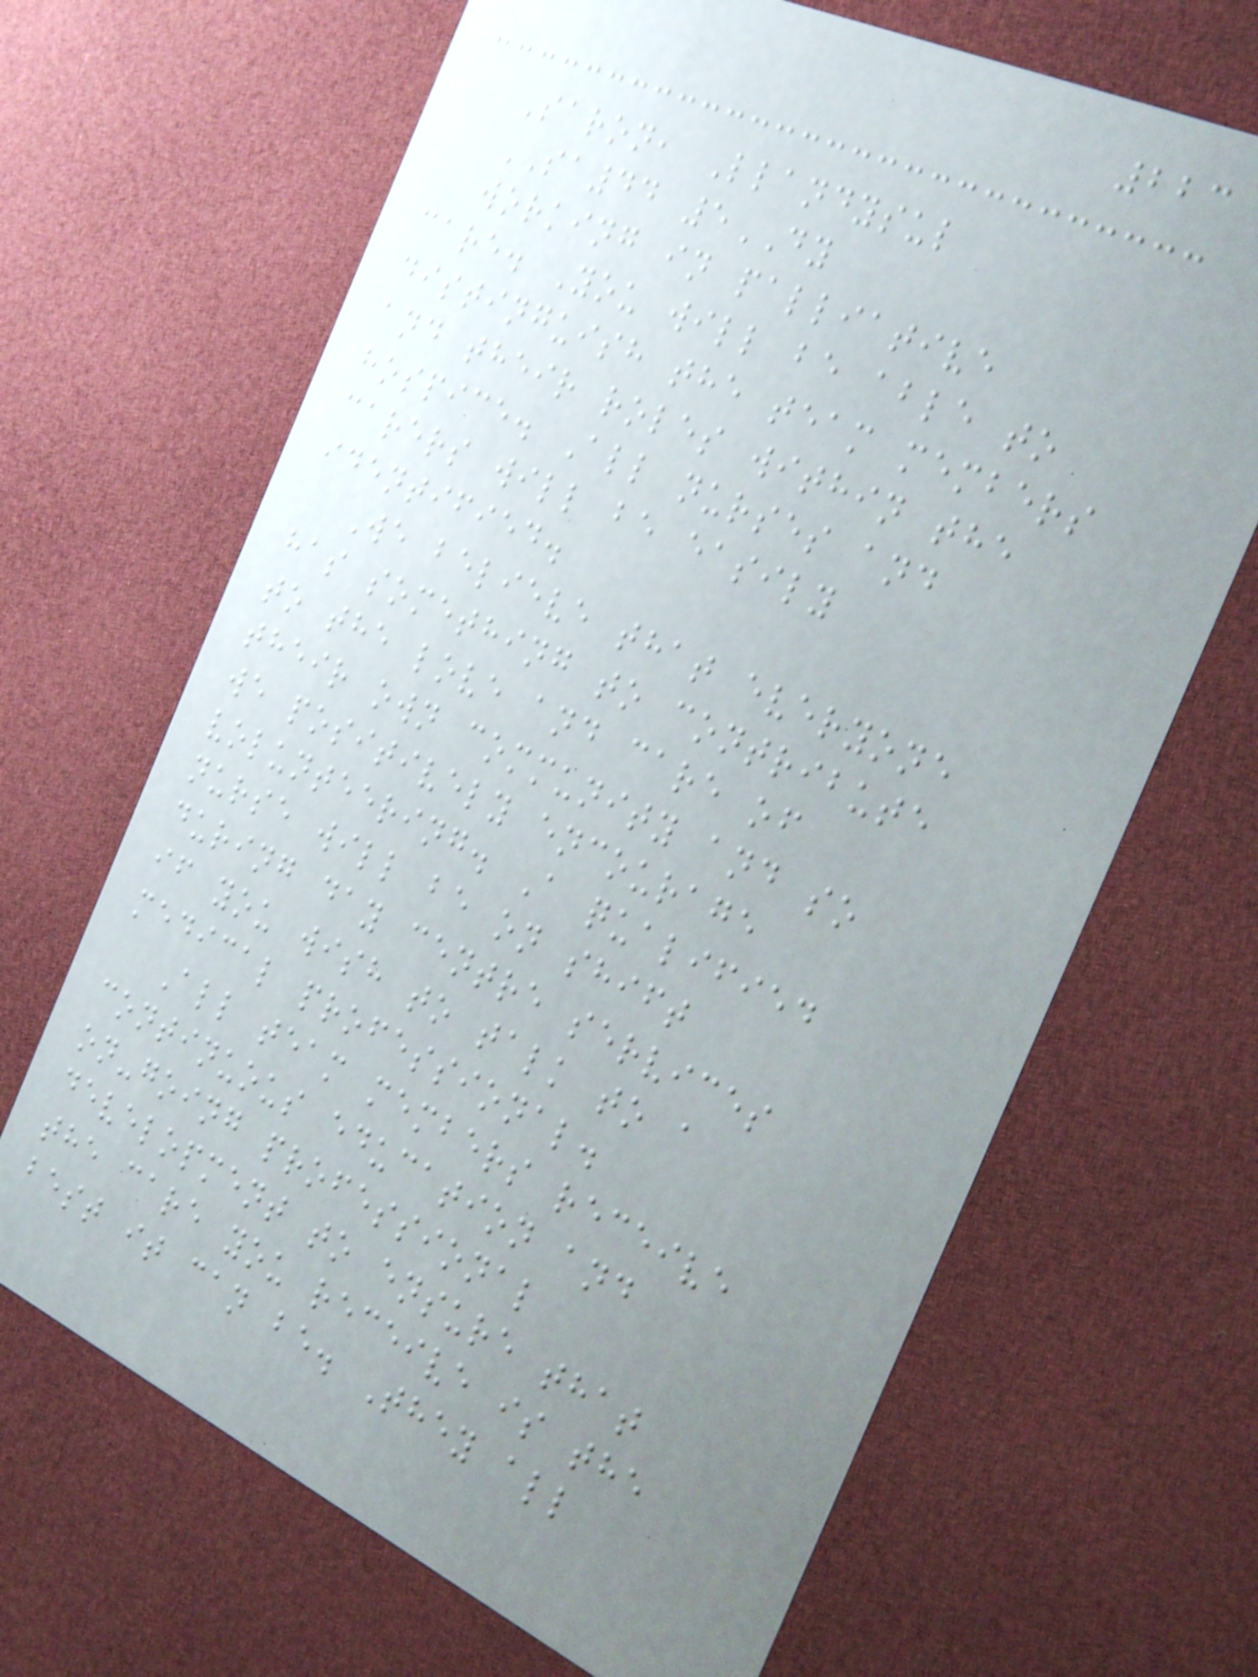223
Saron, Llandysul
SA44 5DY
working in palliative
care. You will be able to
distinguish the team members
and their roles within the
hospice. All nurses and
carers will be easily
identified.
We believe that everyone
has something to contribute
to the love and care of
their own community and so
we positively encourage
volunteering. A qualified
nurse will be on shift
during day centre services
if you wish to talk to a
medical professional.
All team members receive
continuous education and
on-going professional
development to ensure that
the care you receive is the
best it can be. They all
